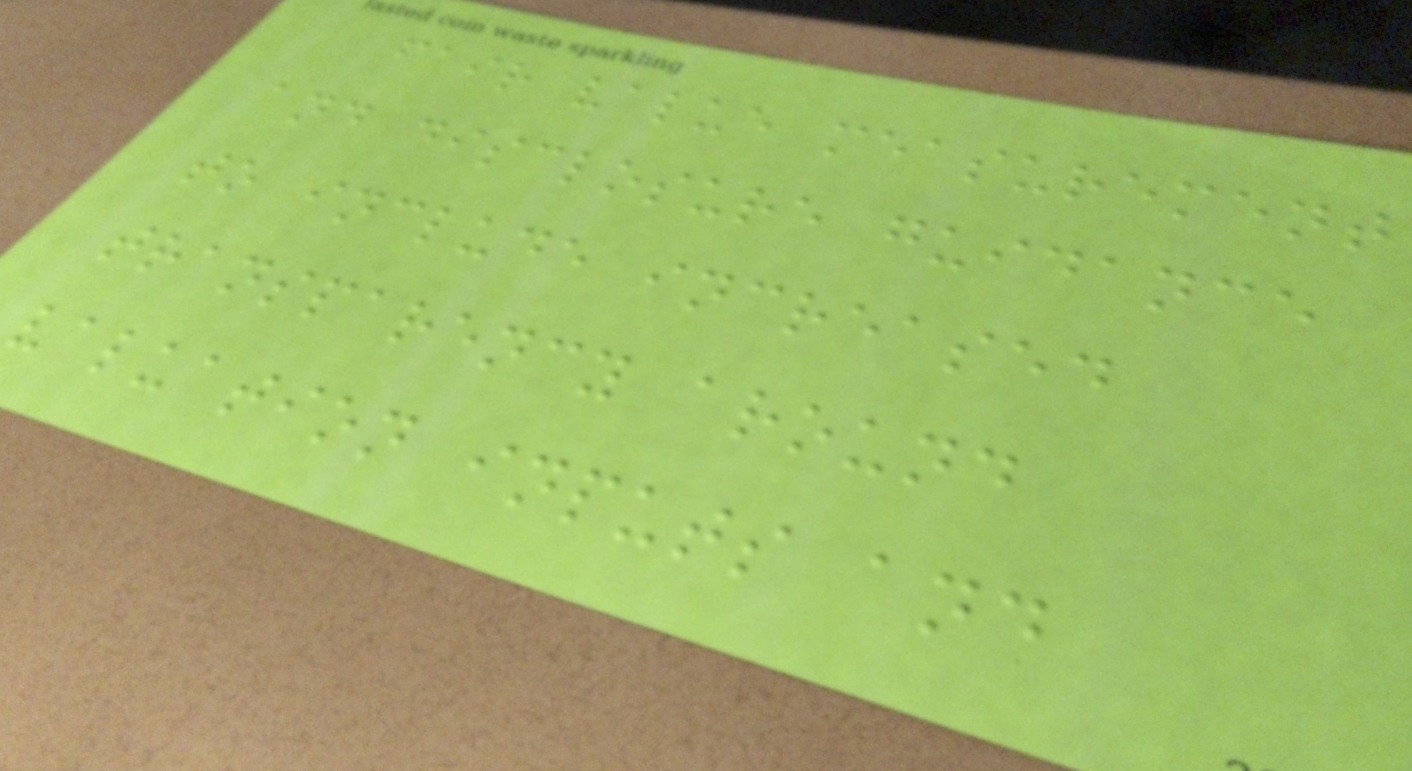fair value measurement
and disclosure guidance
to include increased
transparency around
valuation inputs and
